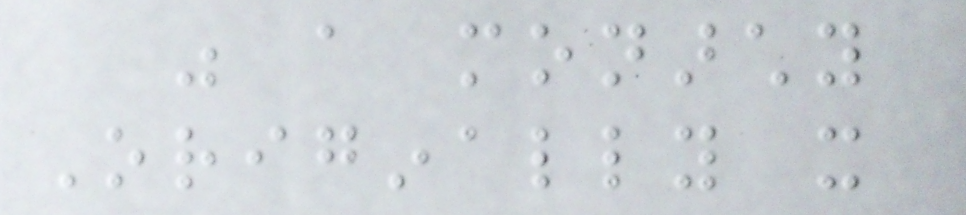was a monarchy
Originally it
